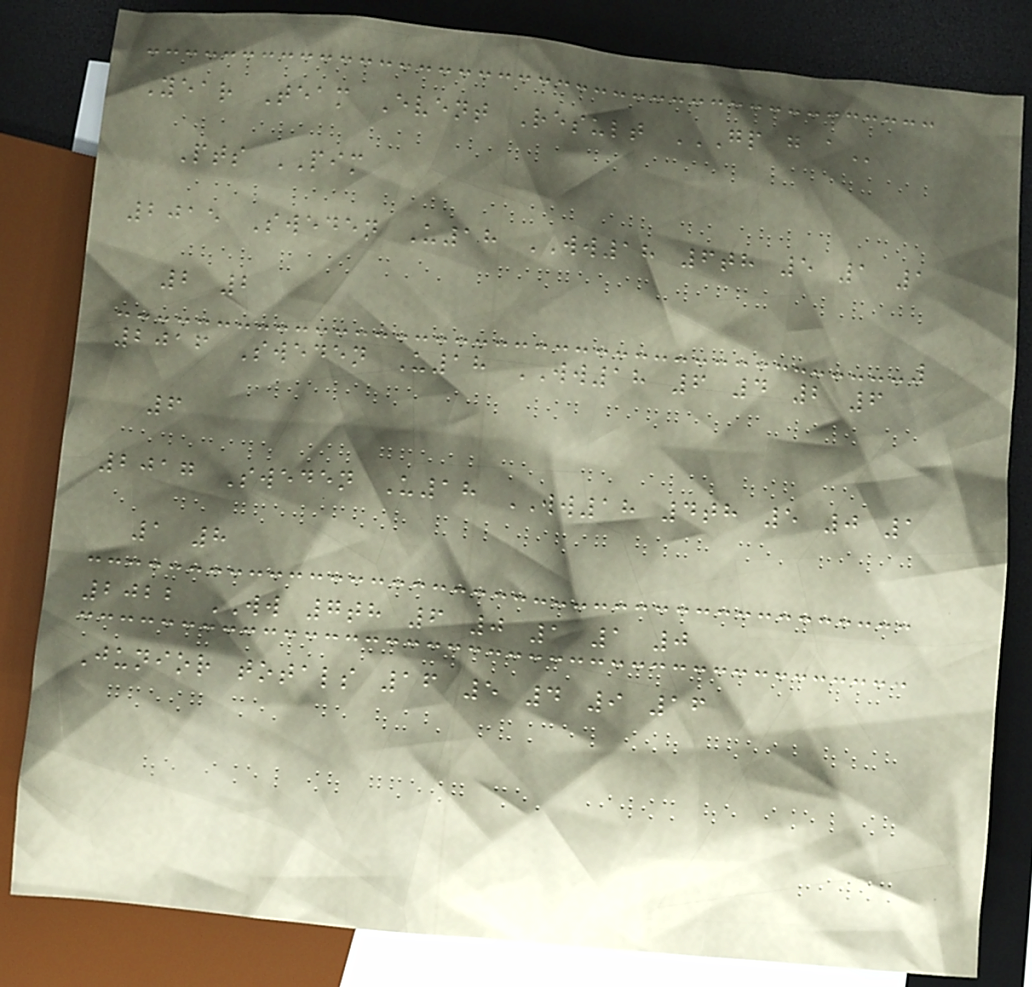Year Team Event Result GP G A
Pts PIM
2015 Sweden U18 WW18 6th 5 1 1
2 2
2016 Sweden U18 WW18 6 4 2 6
6
2017 Sweden U18 WW18 4th 5 0 1
1 8
2022 WW 7th 6 0 1 1 0
Junior totals 16 5 4 9 16
